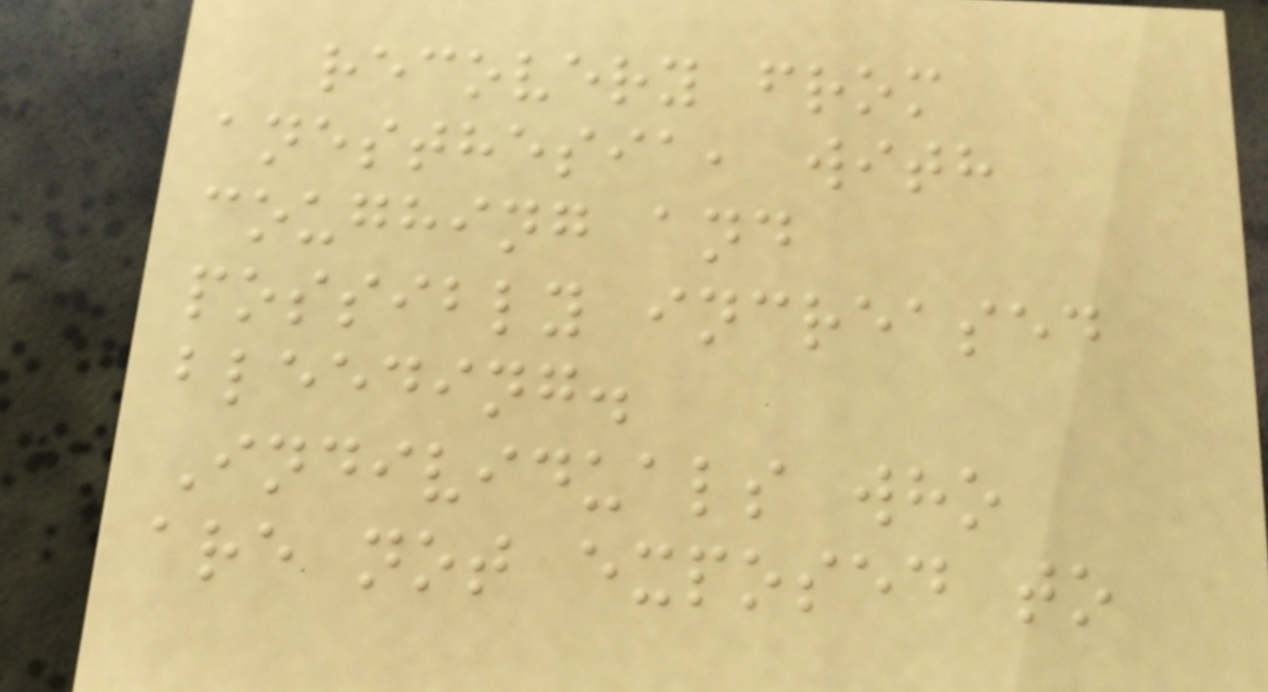recovery from
anesthesia, with
coughing and
possibly increased
bleeding.
Individuals who
are not exposed to
